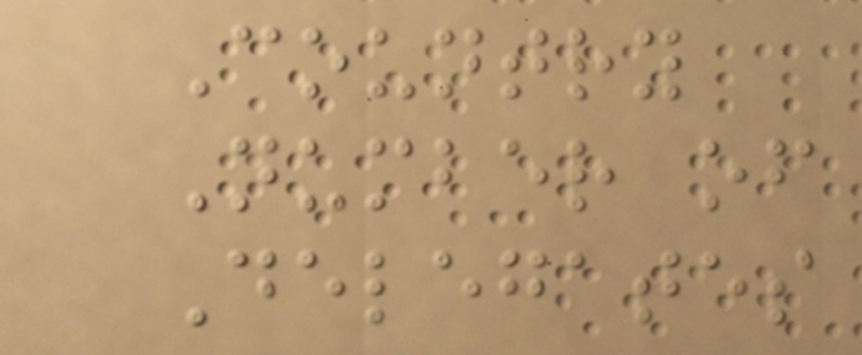Country
Number of
Delegates
